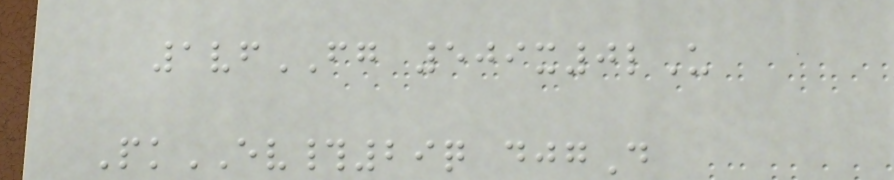1vfFG 509x0lU
PkEV#29q djgD
